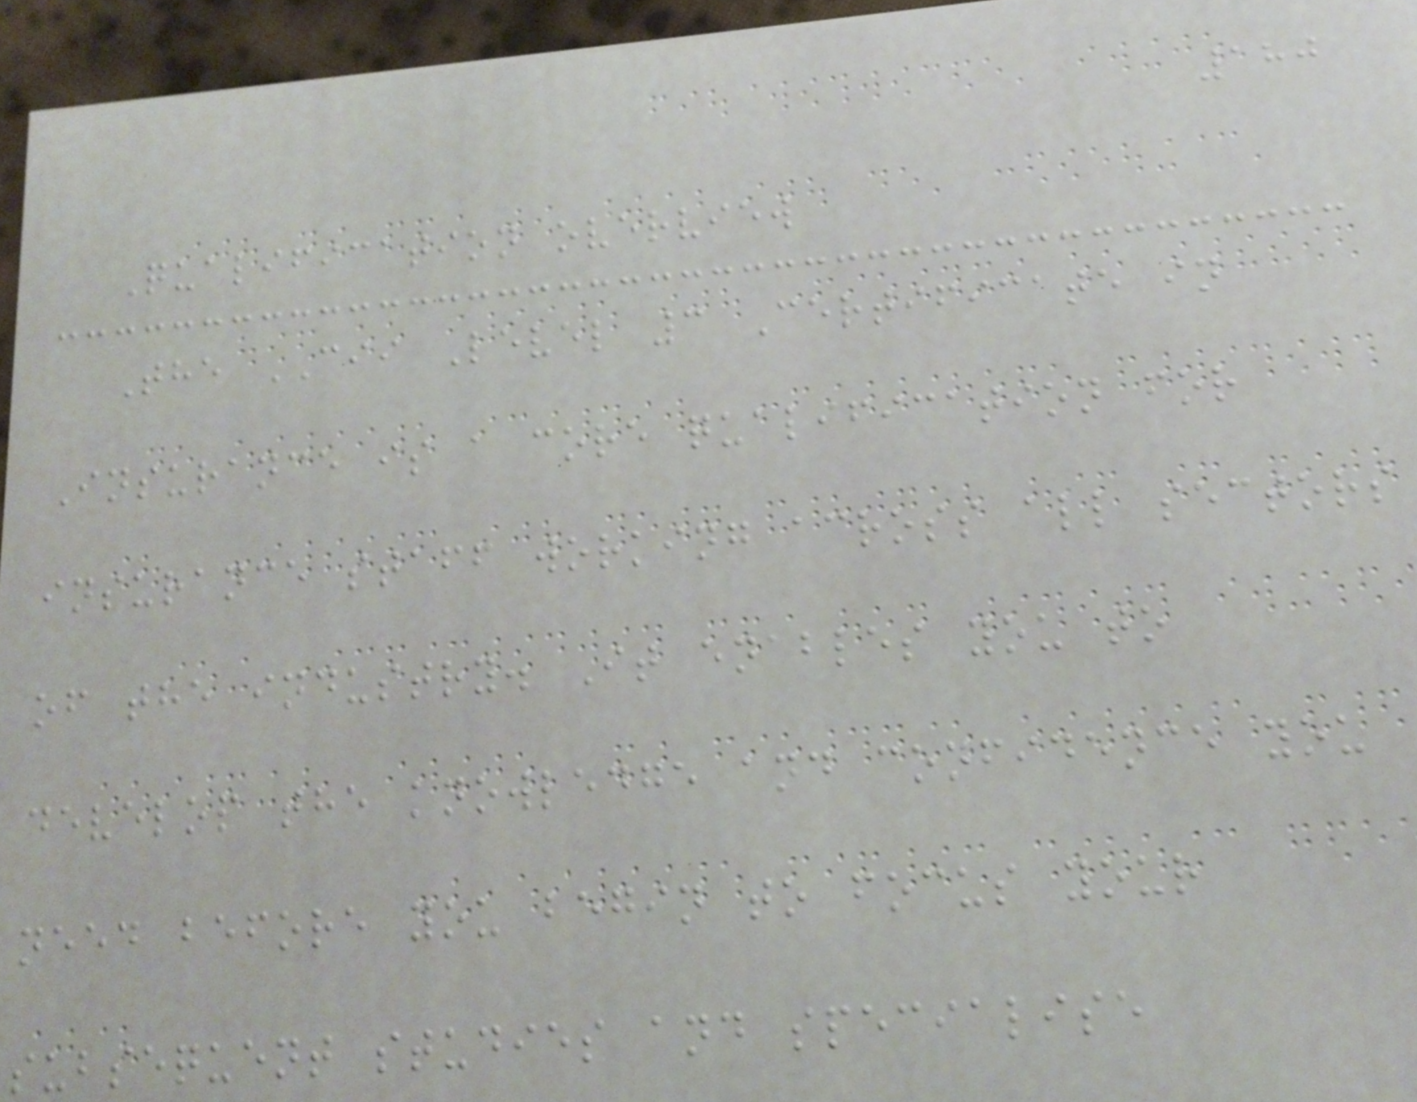180
Qualification overview
The CII Level 3 Certificate in
Insurance is a core qualification for
insurance staff working across all sectors
of the industry. It enables you to
develop the knowledge and confidence you
need before you begin to focus your
subsequent studies and specialise
